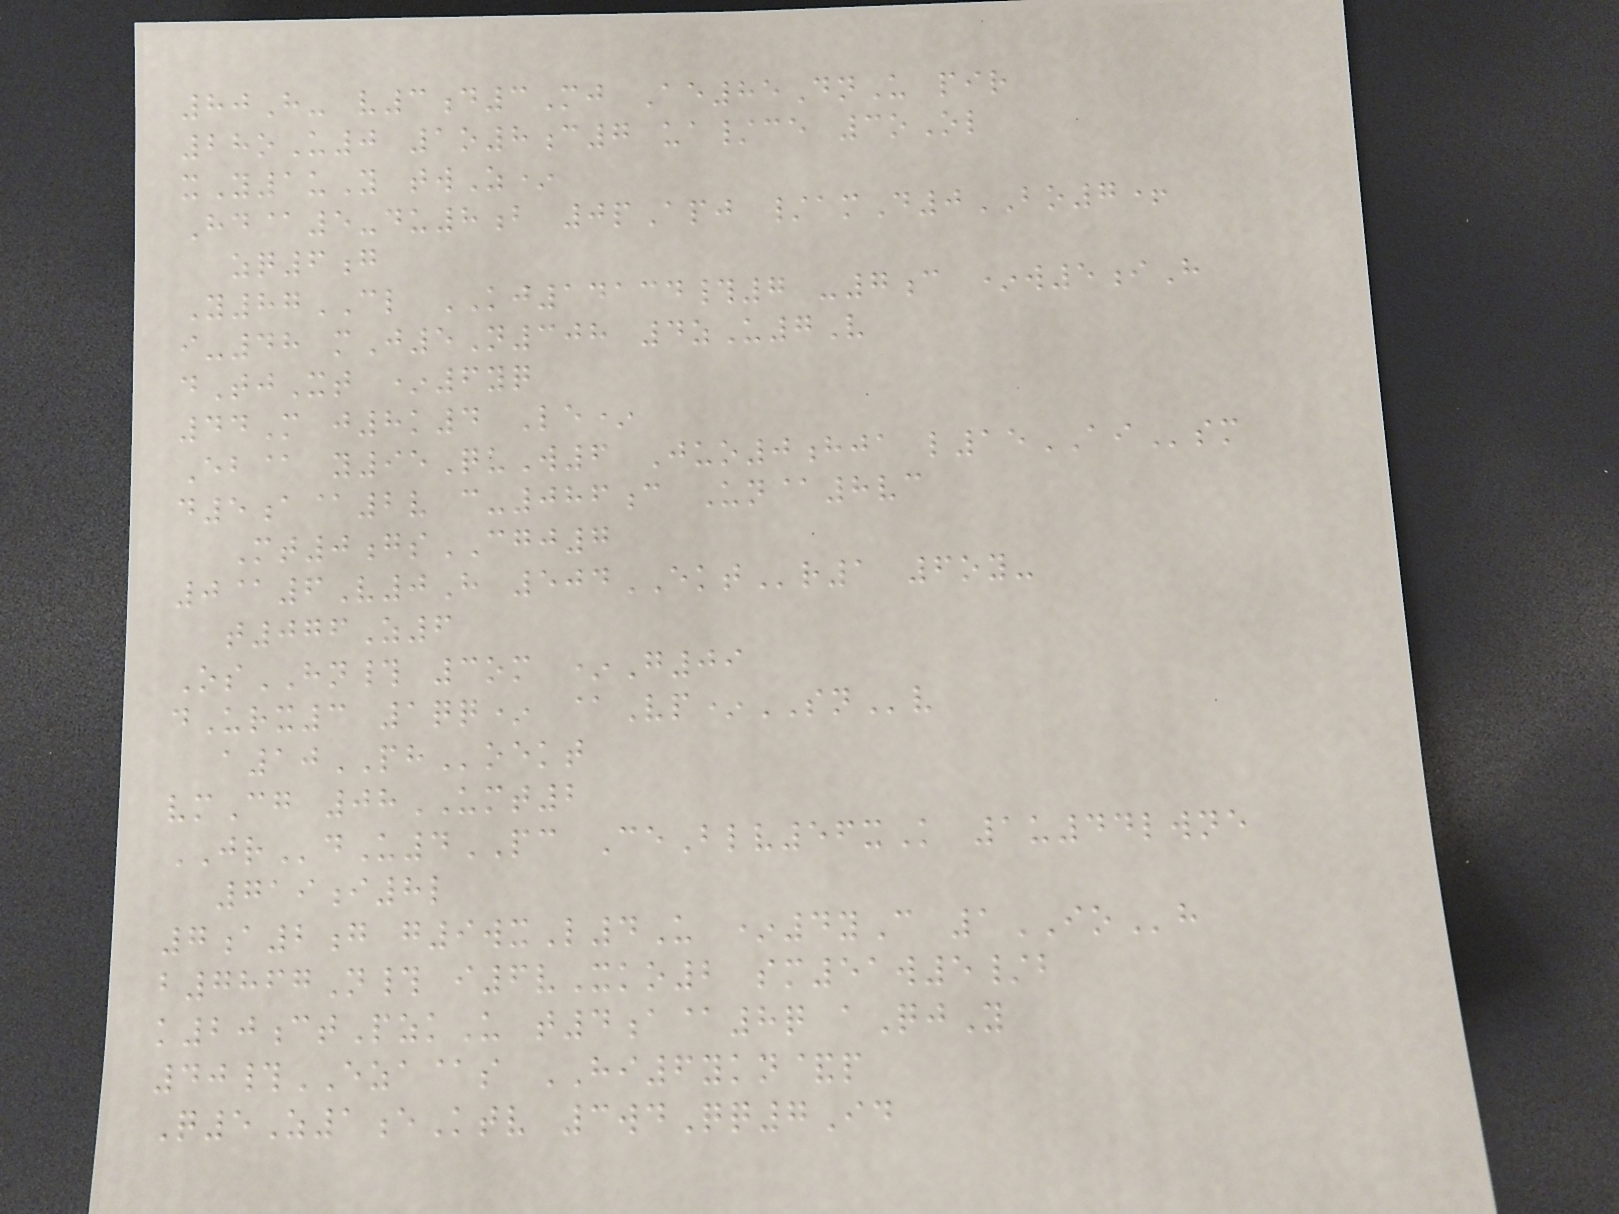80H- v3d3Mj Ae85DnU pir
28oU0 1o8c7 ua/ce 3oOl
xY1uY twZ*
Hd@5-du8b 0pApj /amD0BO7+
zq6g
Y87CL KJ14134#7 -7c *w5iH
i-48 mJ5N308 4zU7V
dTjXt *6yq
44M j8k4 Le*
Eb@ y95QuW6 Juo0hja l15AIsm
d5a@2v c-086c Un@8vc
Mt0gsCGJ7
0@6V0H 504EKTr1 6oy-
t076Z6
OsHN# 3om *G09
dUrx3 1qq* @Vp*SNv
a10PHoekt
vmCg 08UMT2
JRdU4PC CeBlv56xK 1u44lwne
719i8l
7a2g g9wxL4U *4yC 1IOh
b7867N# i6vXko2 sm51w5/b
k20ctPzkU t4a@8q aQjY
40#EZA@s HI6ykn&p
Q5Z1eKtv 3wdQq7Id
